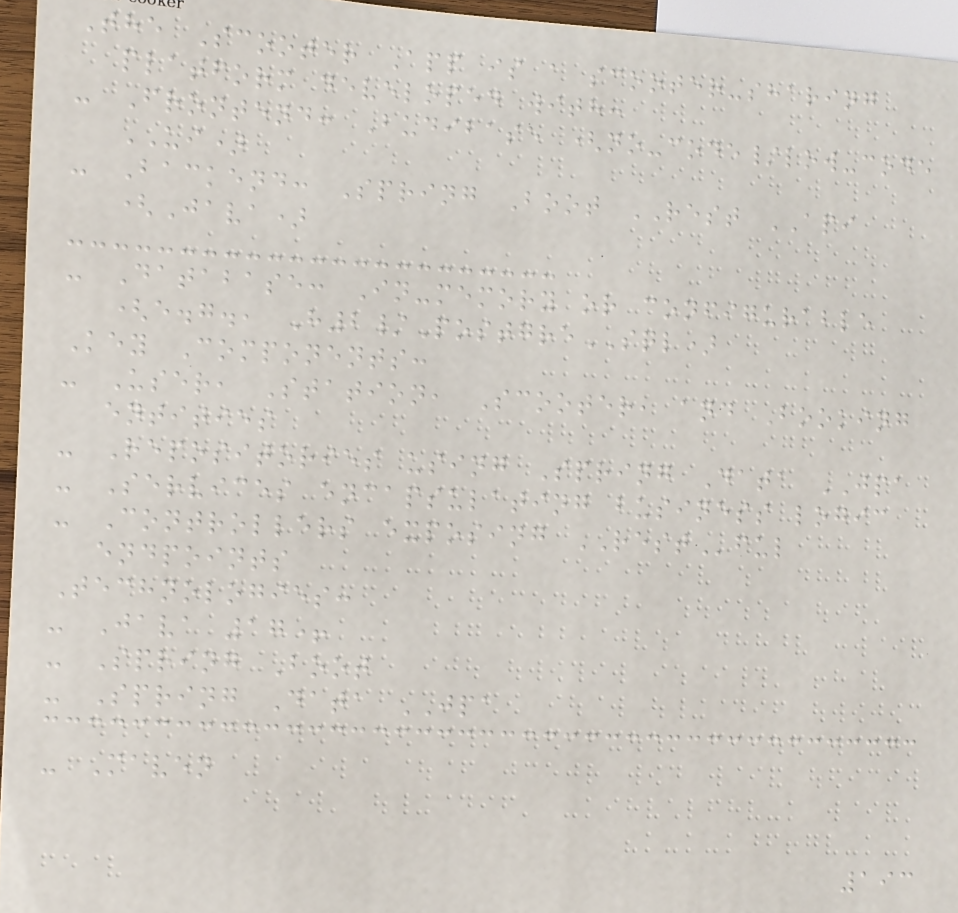The Scooter App is a scooter-sharing
platform developed with:
- Frontend: Budibase (no-code/low-code
UI)
- Backend: Spring Boot REST API
(Java)
- Database: In-memory or configurable
(e.g., H2/PostgreSQL)
Key Components:
- User, Station, Scooter, and Booking
entities
- Repositories using Spring Data JPA
- Services encapsulating business logic
- Controllers exposing RESTful
endpoints
Technologies:
- Java 17+
- Spring Boot
- Spring Data JPA
- Maven
193
